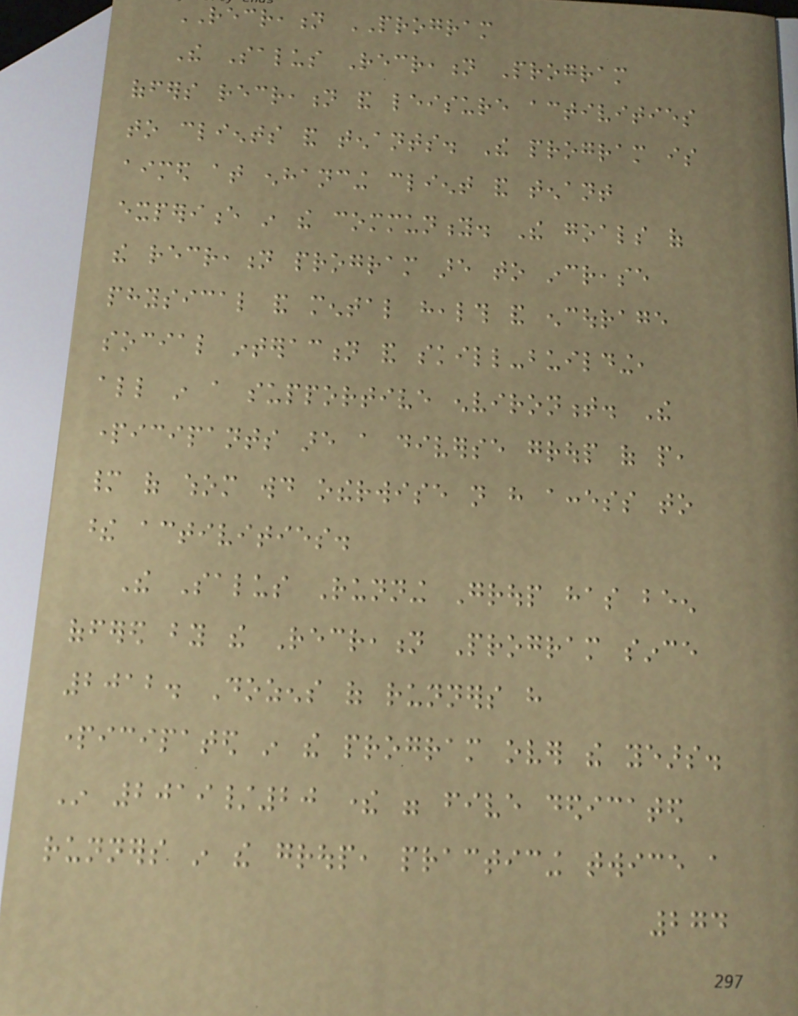RECREATION PROGRAM
The Salus Recreation Program
offers recreation and leisure activities
to clients and tenants. The program is
aimed at enhancing client and tenant
experience in the community. The goals of
the recreation program are to increase
physical and mental health and encourage
social interaction and skill-building,
all in a supportive environment. The
participants are a diverse group of people,
many of whom would otherwise not have access to
these activities.
The Salus Running Group has been
offered by the Recreation Program since
2012. Dozens of runners have
participated in the program over the years.
In 2019/20 there were five dedicated
runners in the group, practicing twice a
274
